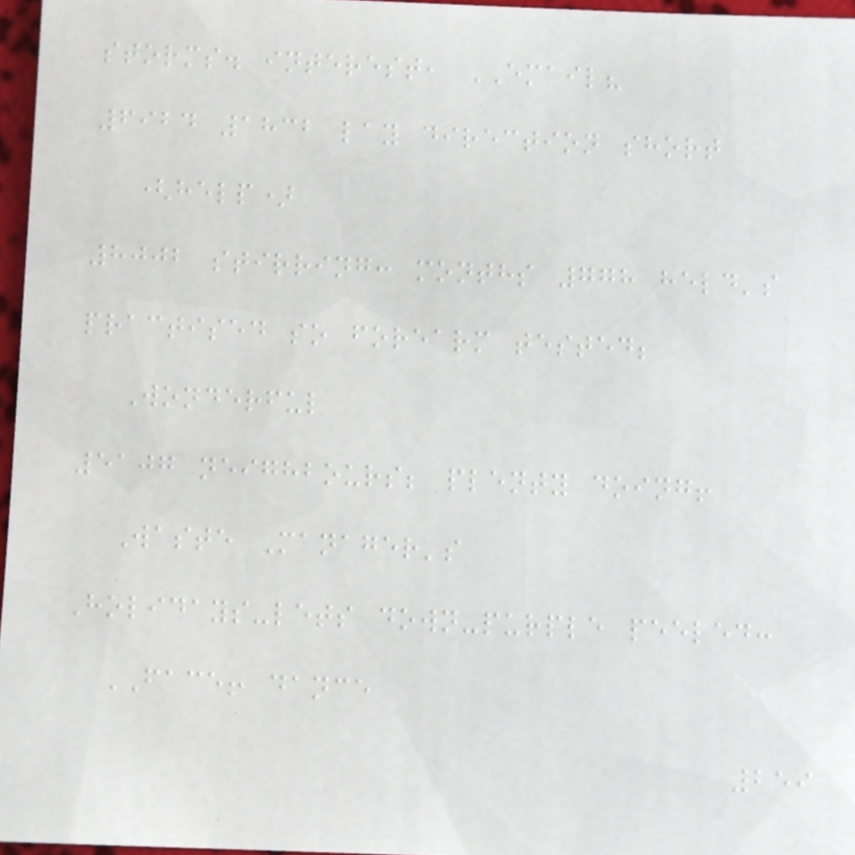storms. interest, EMAIL?
6924 1832 lay direction short
(help)
8002 stirring: months 778 held's
practised so forearm tested;
Wonderful
5107 neighbours; plenty doing!
Waste Manager's
Holidays-lets down-purple peeled:
FACE! dance
259
